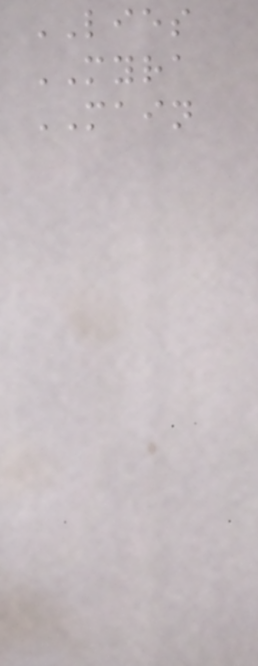LIES
MYRA
MAIN
